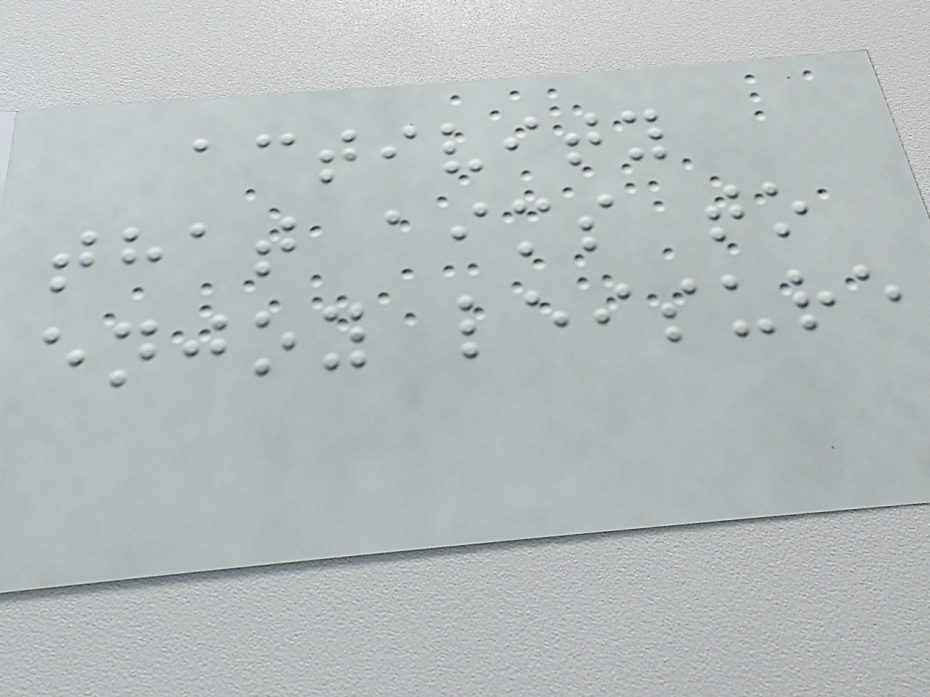activity
that aims to
enjoy leisure
